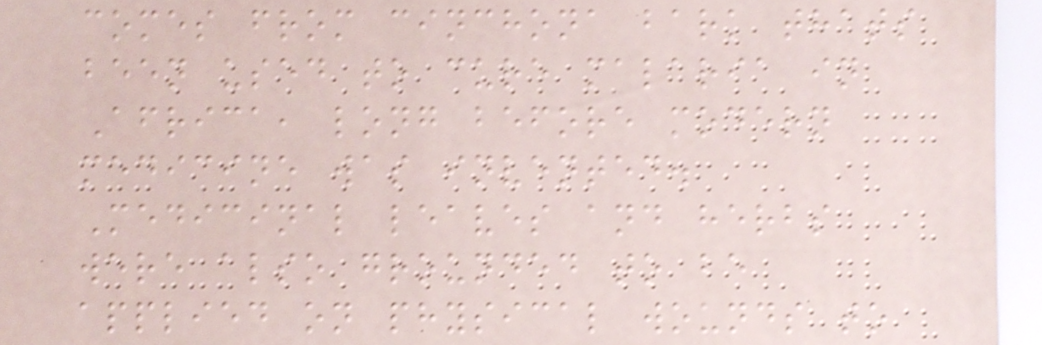comes from cinchona bark thats
been used to cure malaria in
Africa, long before modern
medicine was invented.
Medicinal leaves and herbs
were also grounded to be
applied on physical wounds to
